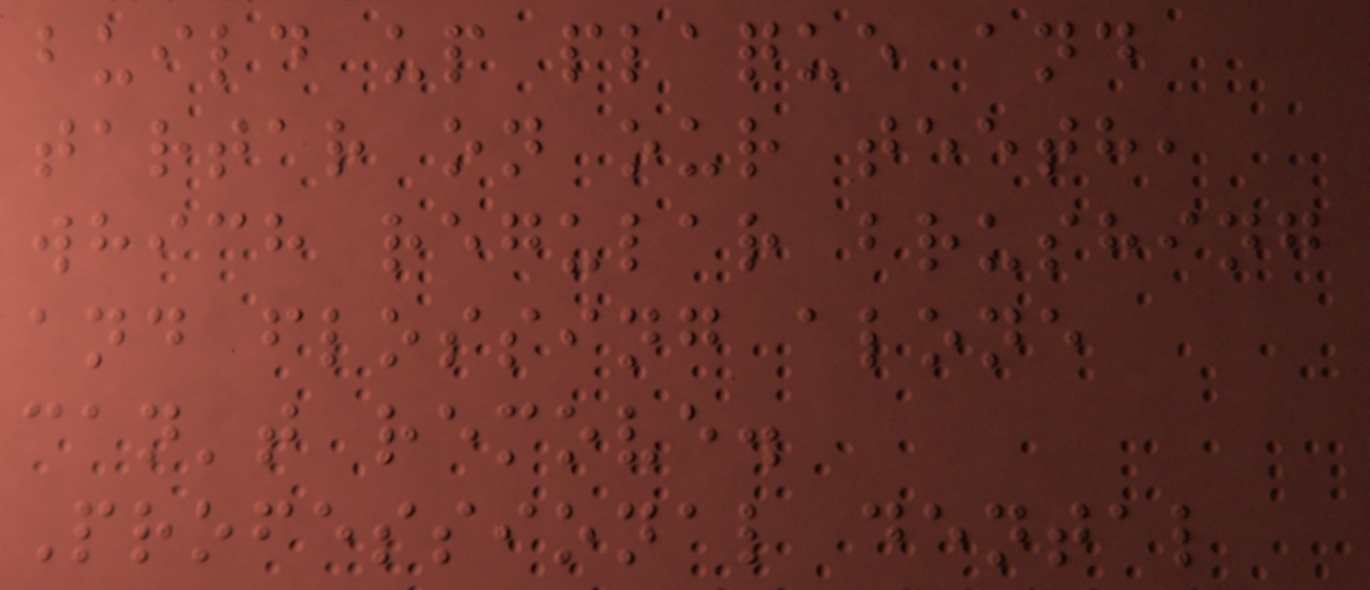build up plaque and
tartar on our teeth,
which regular brushing
and flossing alone
can't remove.
Professional dental
